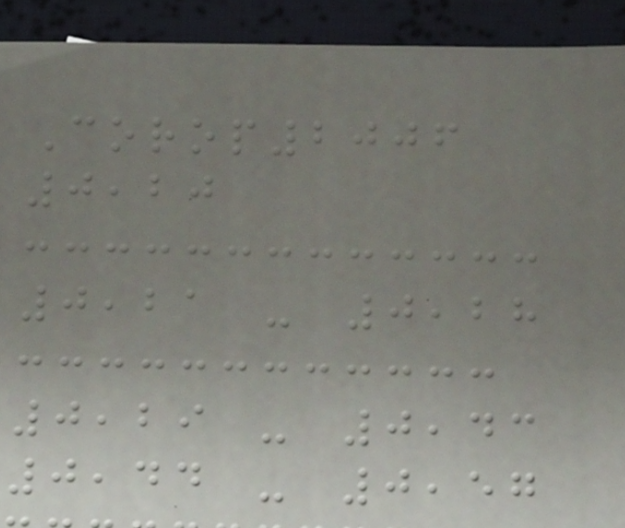Corop2006
0,20
0,21 - 0,28
0,29 - 0,43
0,44 - 0,57
